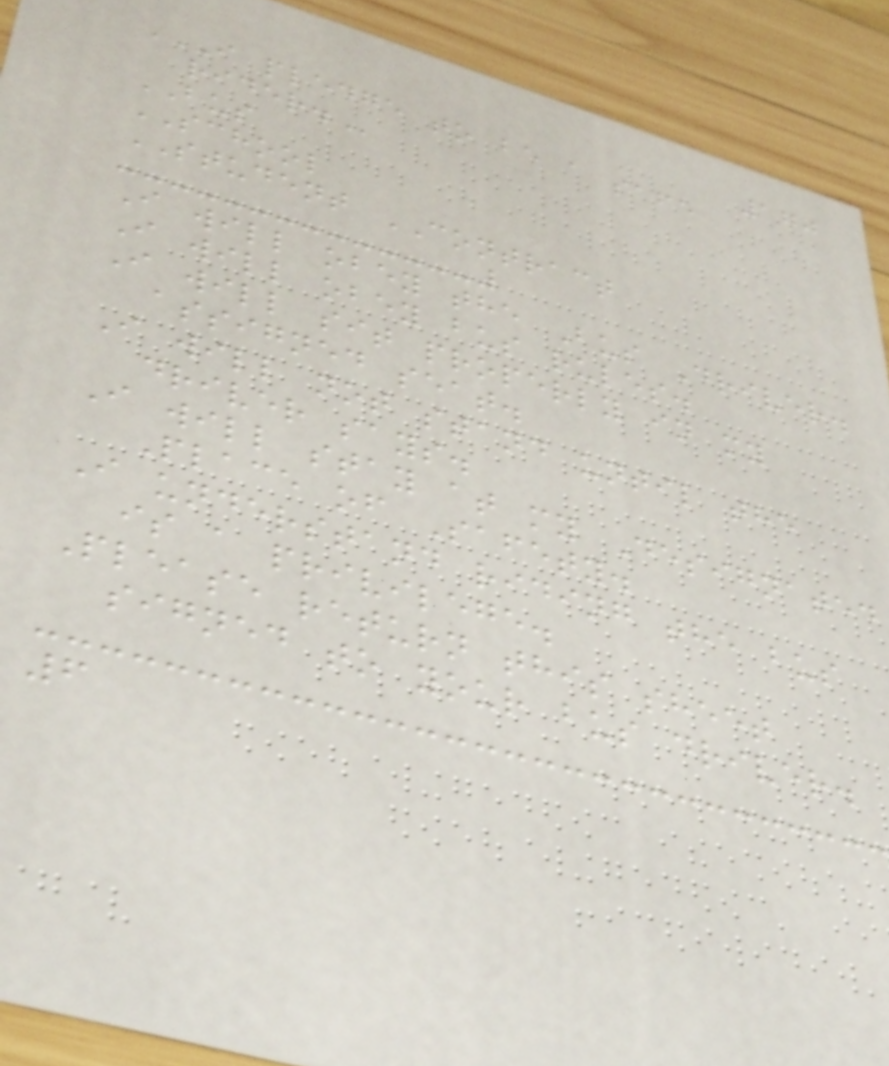170
I PLEDGE TO BE A SAFE
RIDER.
BUS
SCHOOL
STUDENT CONTRACT
I will obey the Bus Driver.
I will obey bus rules.
I will sit properly in my
assigned seat.
I will not stand until the
driver says.
I will stay at my Designated
Place of Safety.
I understand riding the bus
is a privilege.
Please return this sheet
signed to your bus driver.
6
